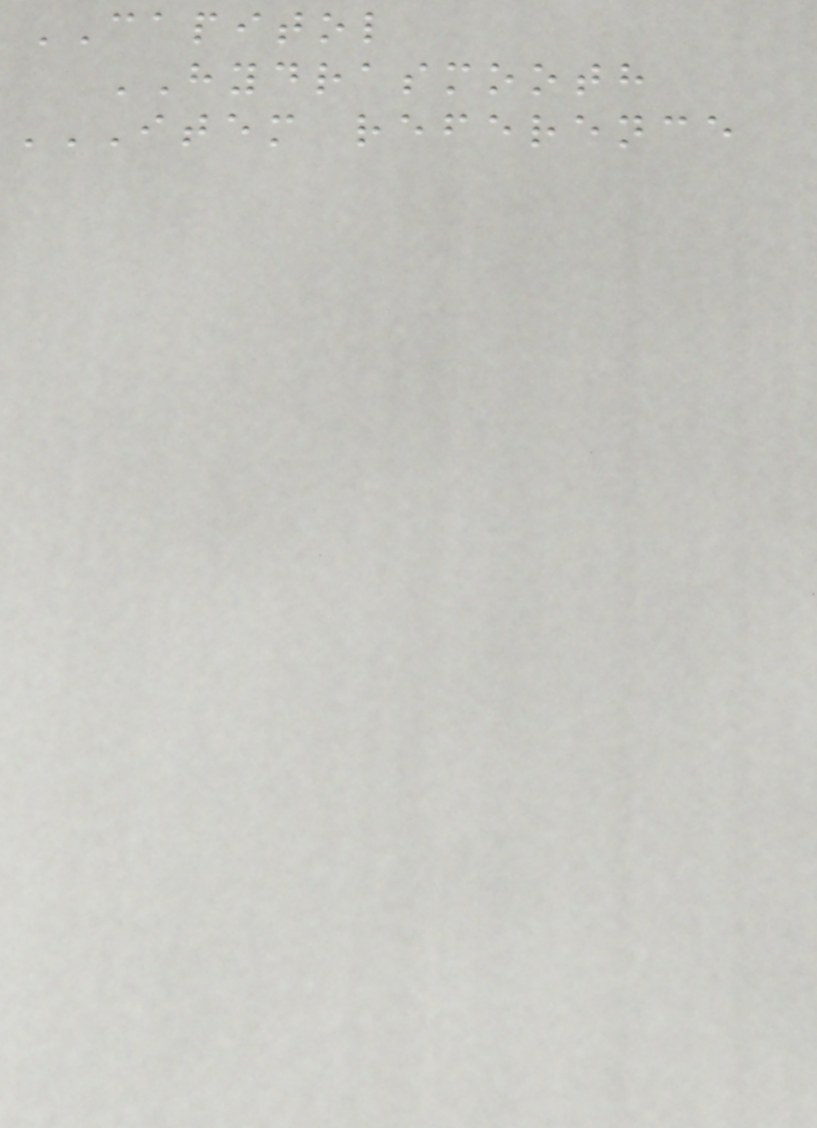CAPITOL
HYDRASMOOTH
ITEM REFERENCE
